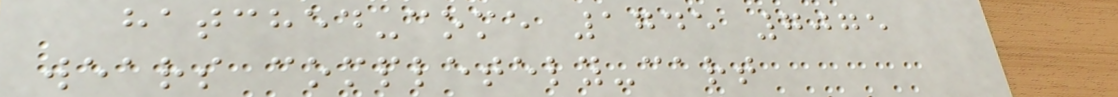hatched-come 1745 7075
wears completely-cart
